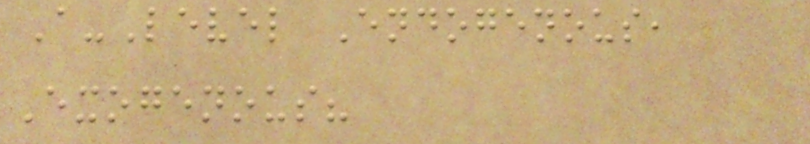A-Level Endogenous,
Exogenous?
